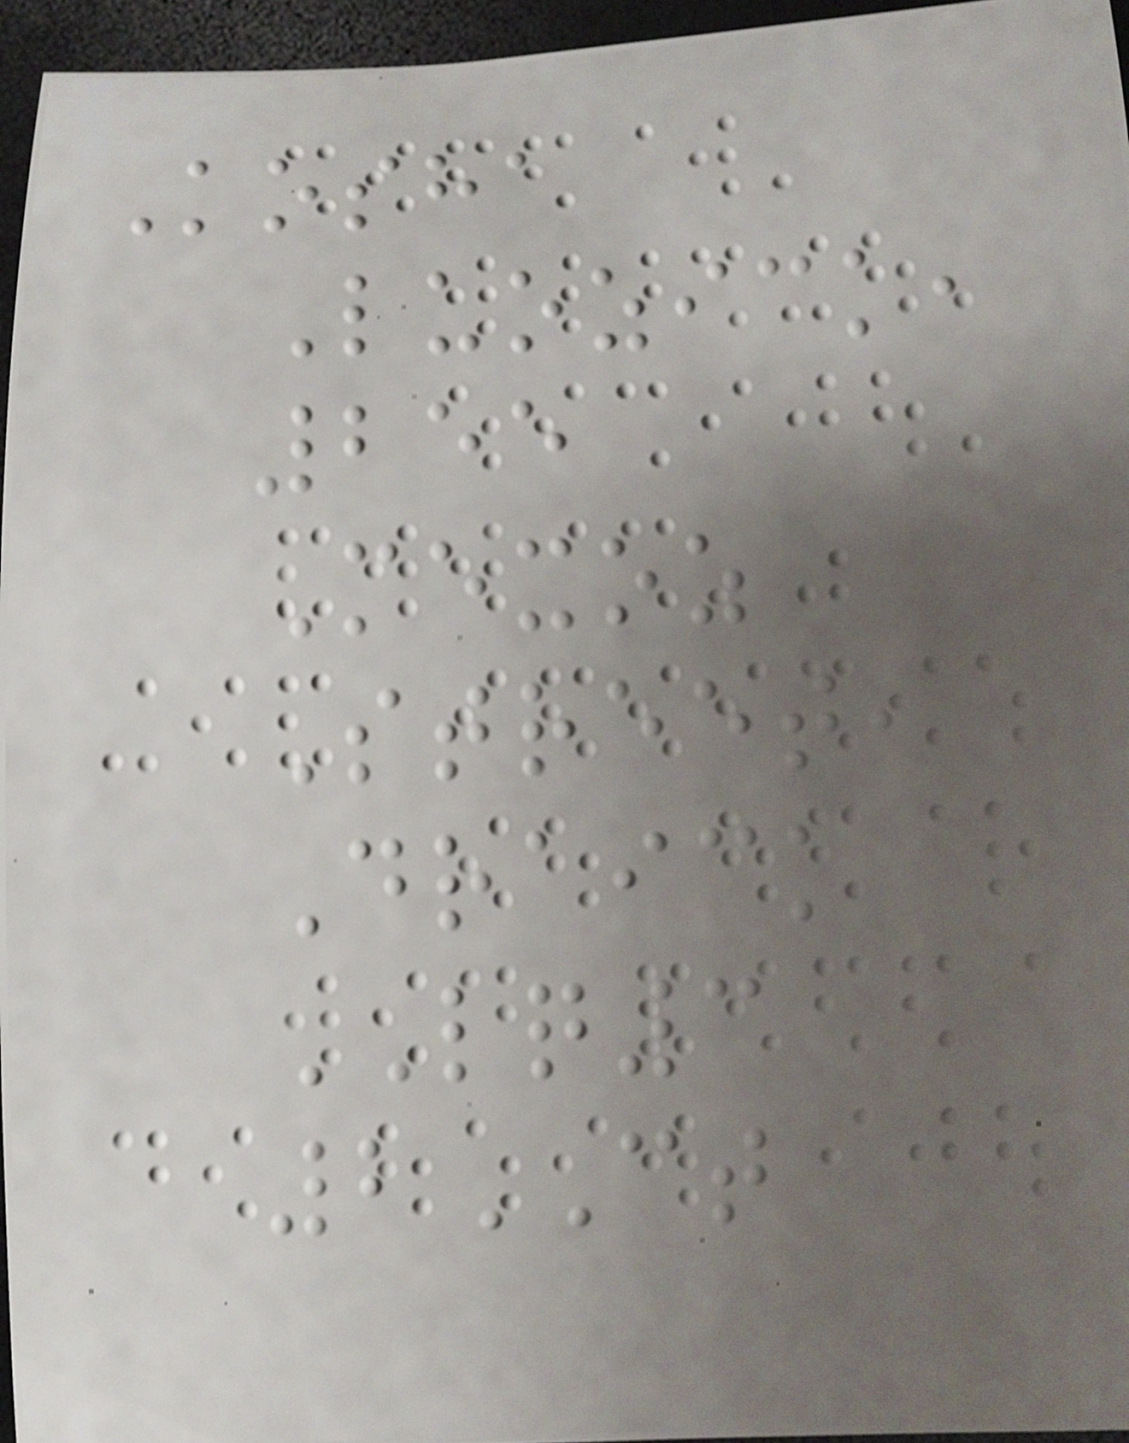Kosha
Luozick,
255
Mexoz
Street,
Draick
LQ3
2CT
